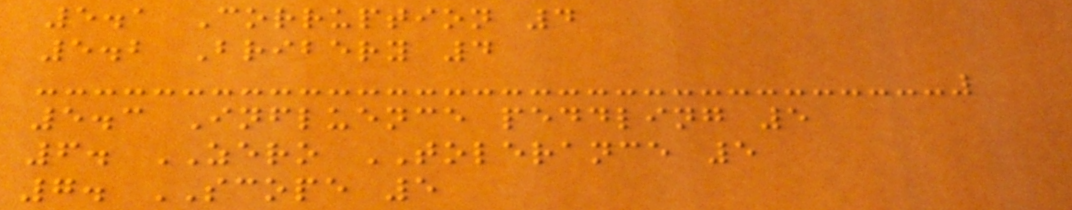5.1 Corruption 4
5.2 Bribery 4
5.3 Influence peddling 5
6. ZERO TOLERANCE 5
7. SCOPE 5
